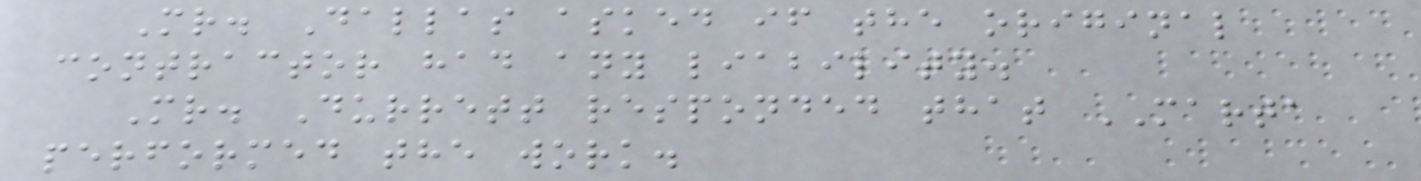Mr. Dallas asked if the original
contractor had any liability.
Mr. Durrett responded that MARTA
performed the work.
